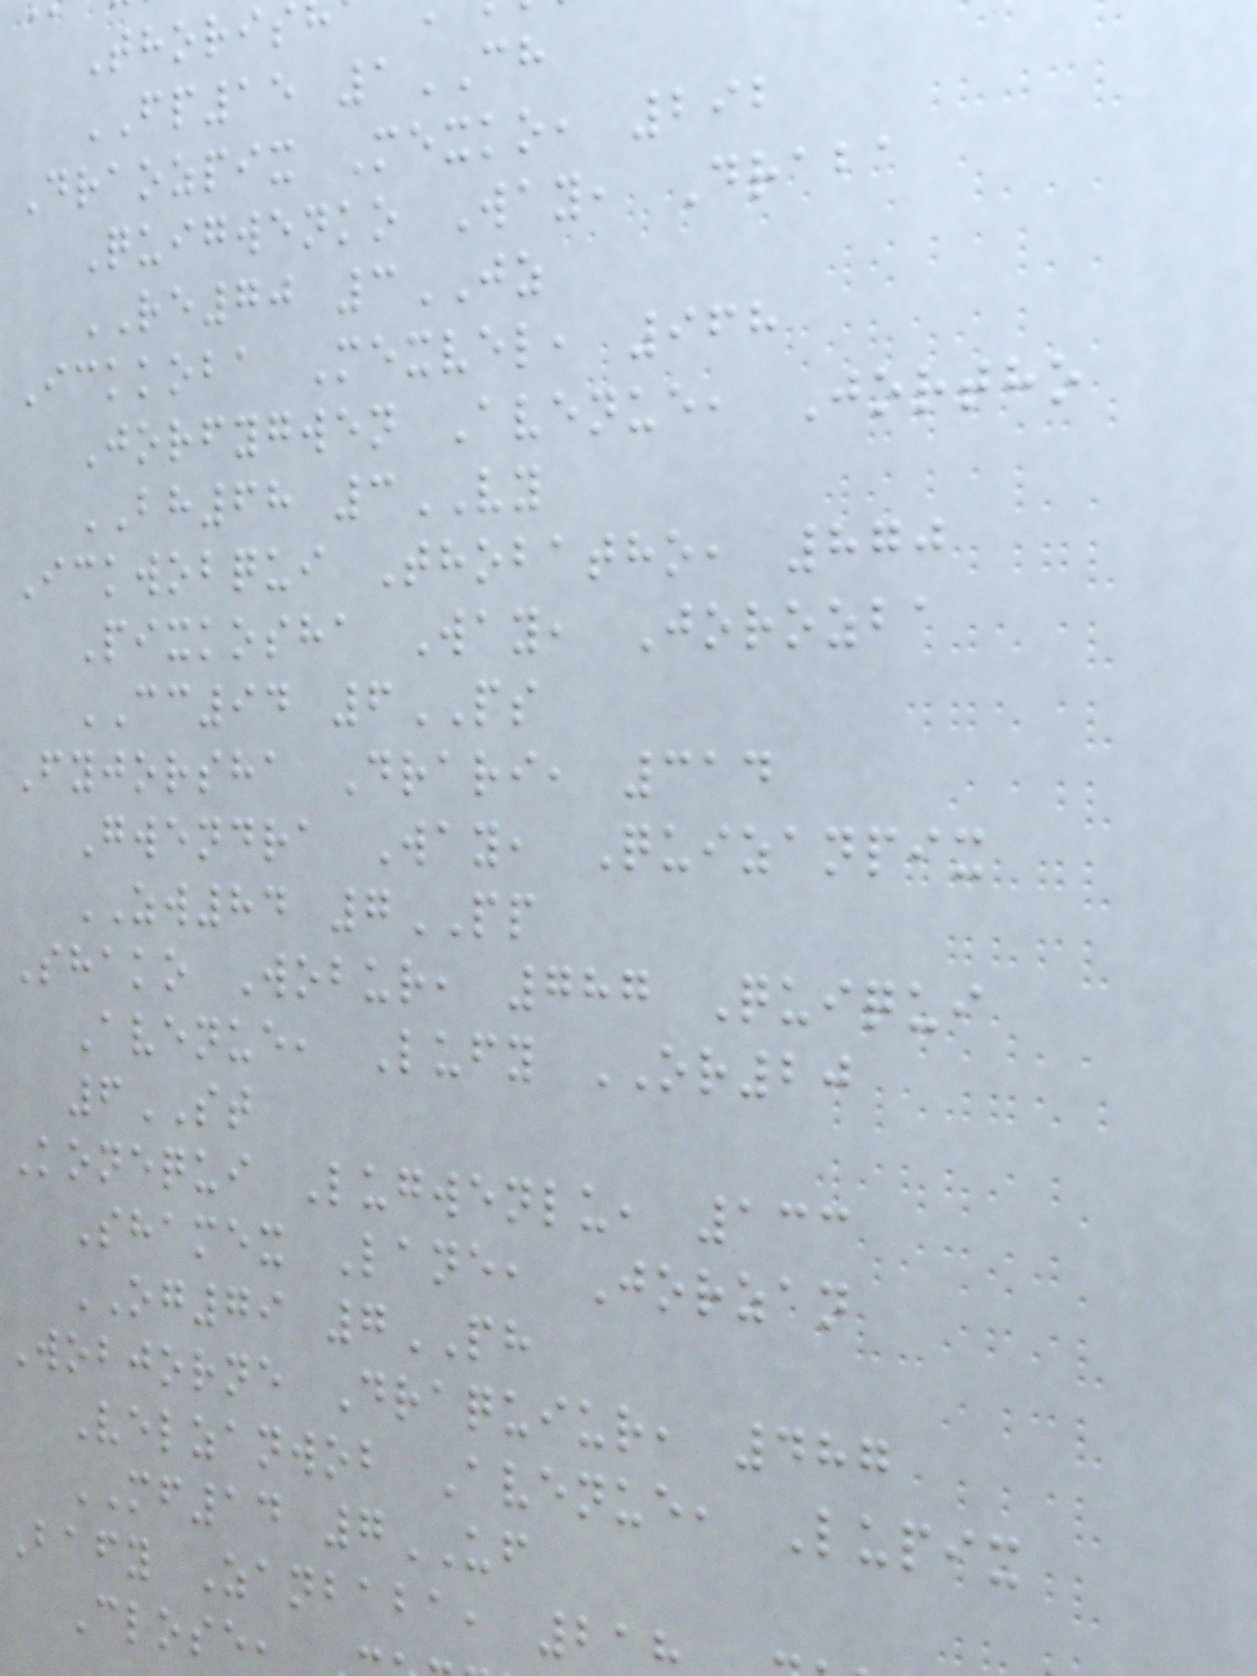Thoris
FP15 1CH
Draozpix Mexko, 292
Quigwenko Way, Draba
RE70 3JZ
Ickkoba Mexvel, 968
Jorfygwen Avenue, Jortho
BH68 3VY
Ickwobqui Thobatho, 870
Pixkosha Way, Jorozba
CC94 6PS
Fyjorsha Drari, 314
Gwendra Way, Quizanpix
ZW84 7PP
Shako Wobur, 787 Quiqui
Avenue, Lufy OR20
6ST
Konequi Lugwenlu, 133
Shamex Lane, Jorzan
OG79 7PH
Wobjorne Draquiur, 487
Velzanwob Avenue, Lupix
MF14 7UF
Bafy Zanbaba, 21
Close,
